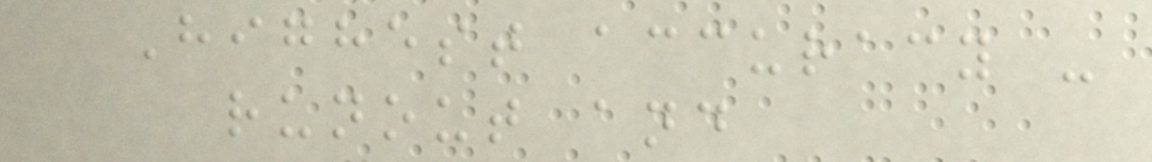Highest accuracy -
runout and
